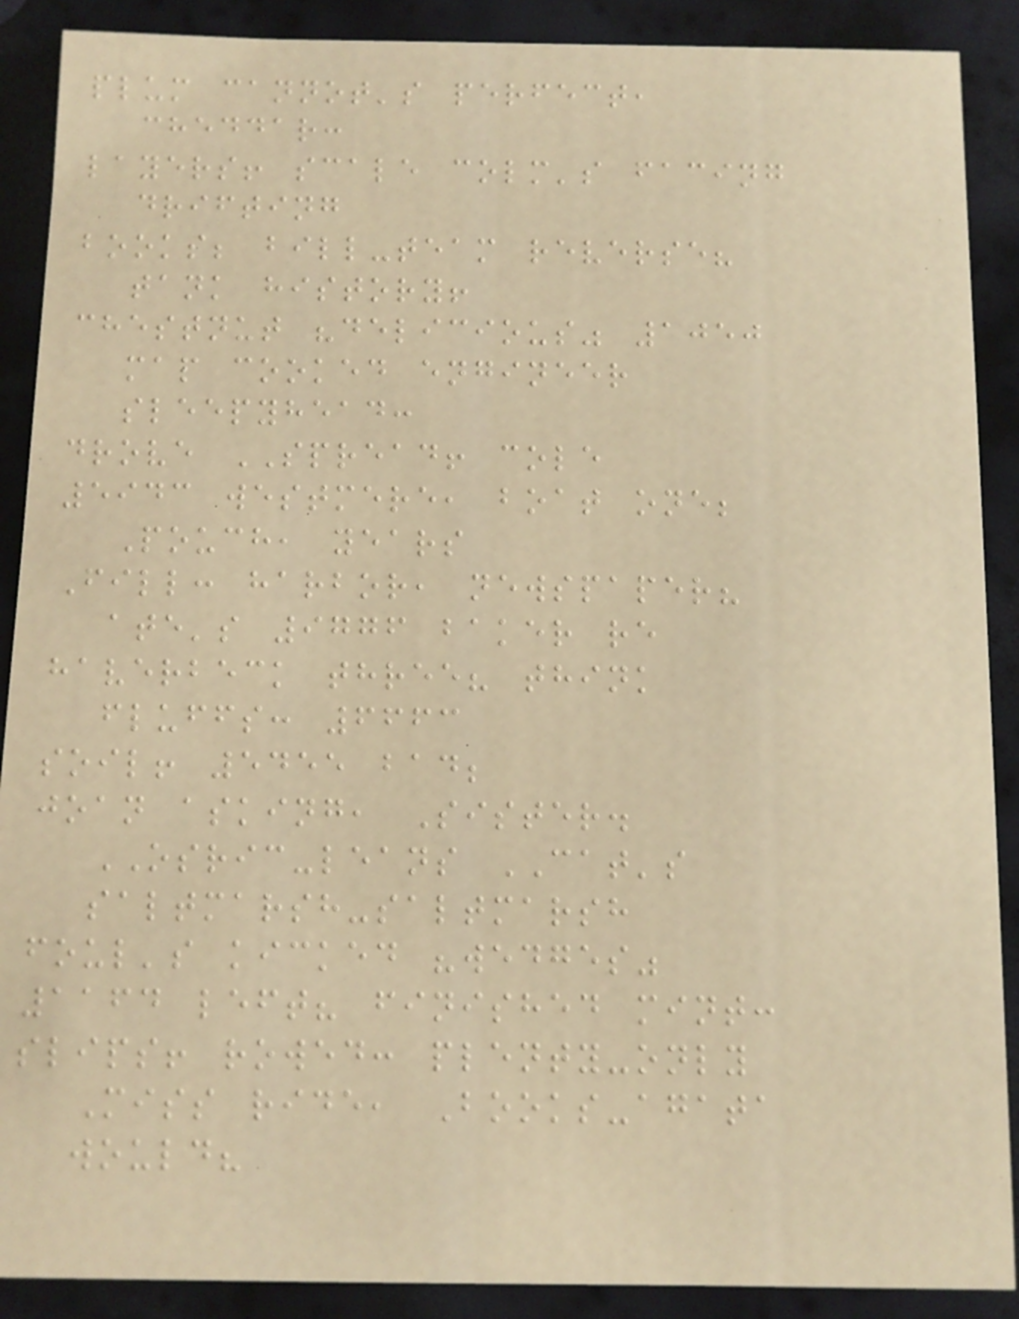plum cannot's perfect,
cheddar:
layers! scale colm's facing
drifting
books; bill-team reverse?
tank history!
chestnut "delicious" 1050
map cooked engineer
sleepyhead:
drove SPREAD! cole
5943 westmere, boat one;
Pouch, years
Fill: harbor, newspaper?
ate's 9776 baker re
haverbeck three? think
fluffs: 6663
soil! 5455 bad;
joan asking, Sister.
OSRIC-leans CAT's
saltmarsh-saltmarsh
foul's kicked "wedges"
1164 left? finished mint:
slips! rowed: plenty-only
Miss ride, Books-agata
would?
